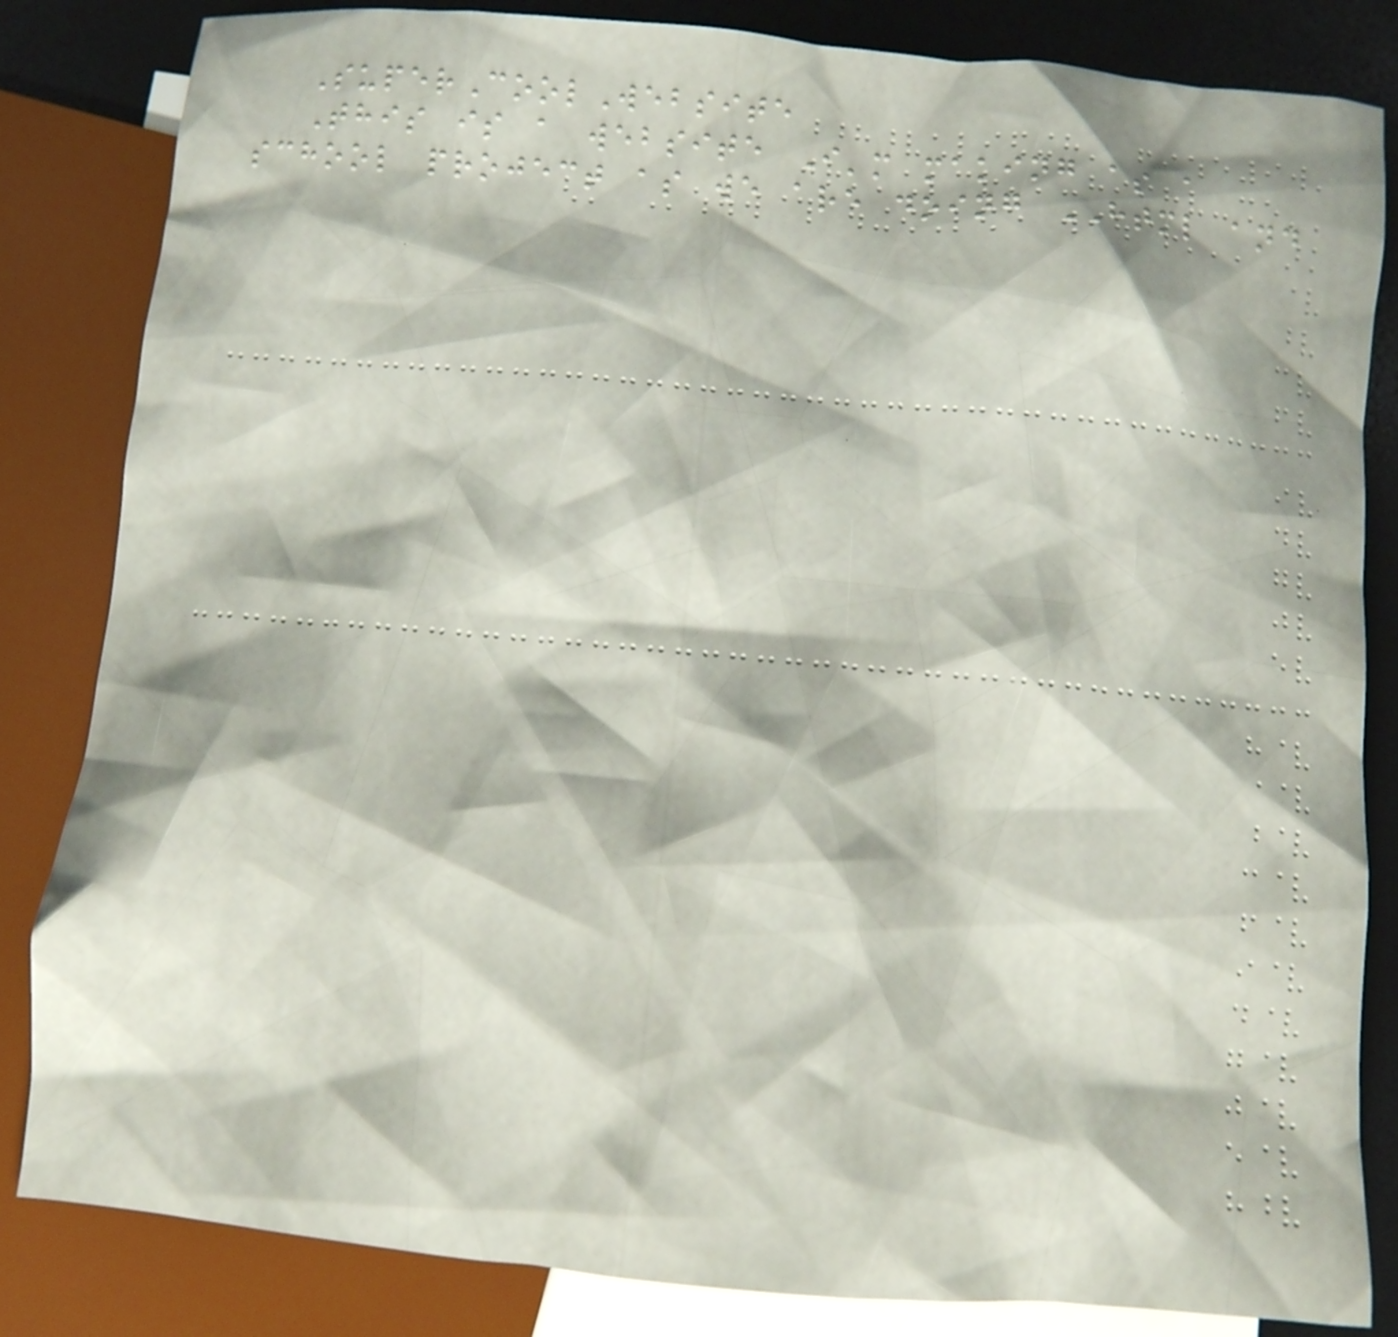SuperCoolWebsite
This is a website I'm making as a
school project as we are doing HTML and
